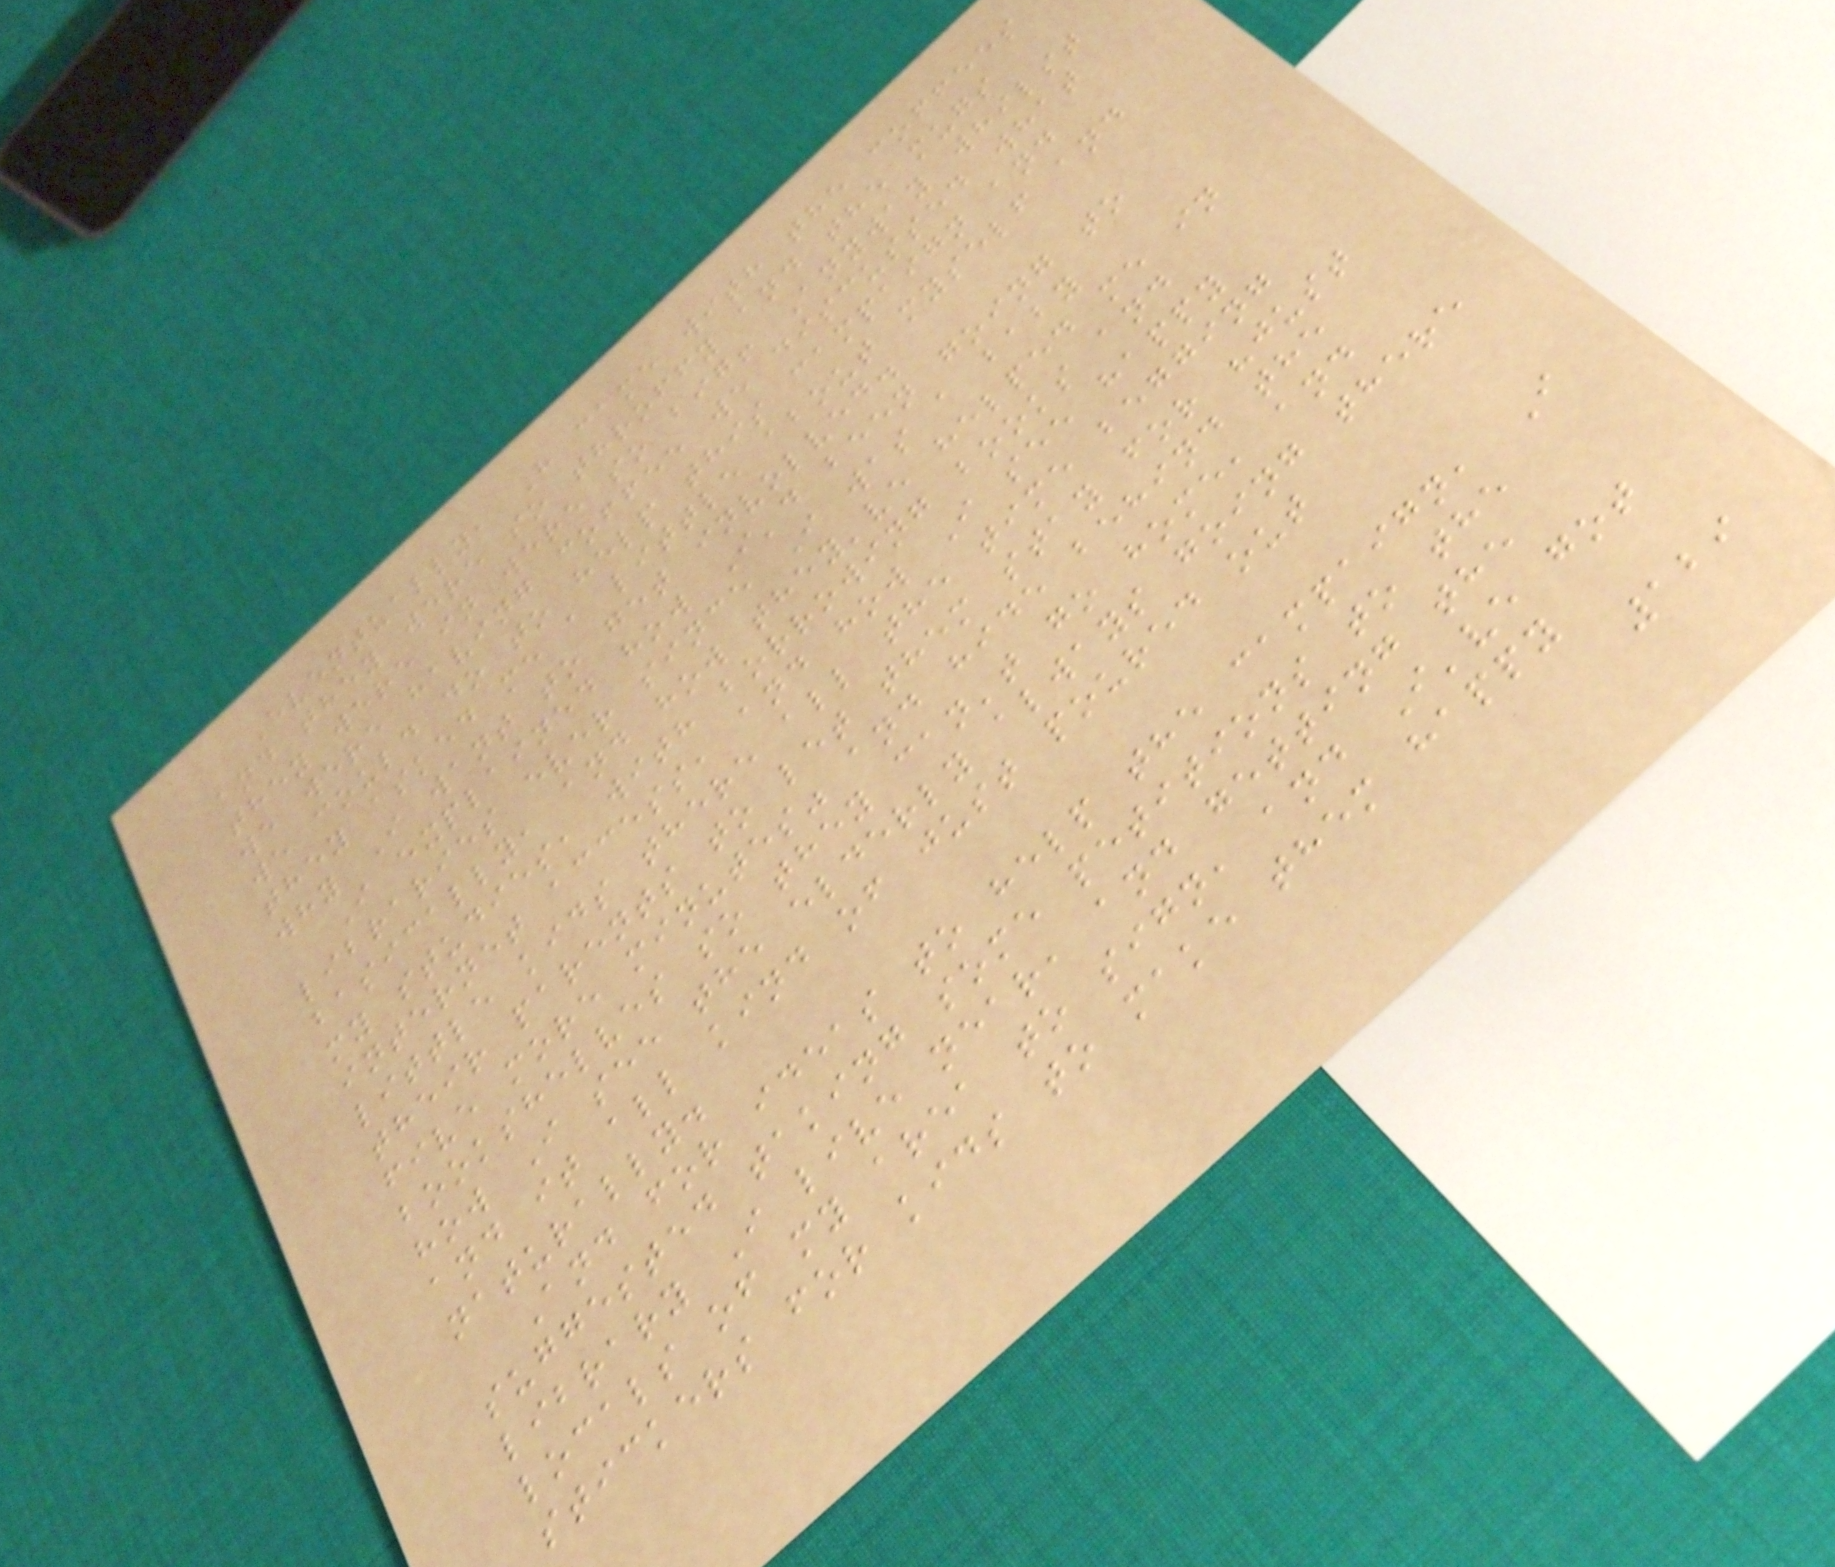Eventually, H came with the coffees
and they were so throffy and the mugs
they were in were so big! Anyway whilst
we were having coffee we discussed what
we could do to help this campaign and
they asked me a little about myself and
why I want to get involved.
I explained how I'd been going to
libraries ever since I was a baby
basically, and how they've helped me in
my studies, with borrowing books and
internet access, and how I see happy
little kids there all the time begging
their parents to let them stay for "just
five more minutes" and hide behind the
bookshelves so they can't go home, and
how I see the elderly always going there
and it all kind of just poured out
naturally.
And for ideas to help the campaign, I
suggested taking some petitions to the
library I live near, and getting the
locals of my area to sign, and I've got
stickers for kids to make them happy
129
